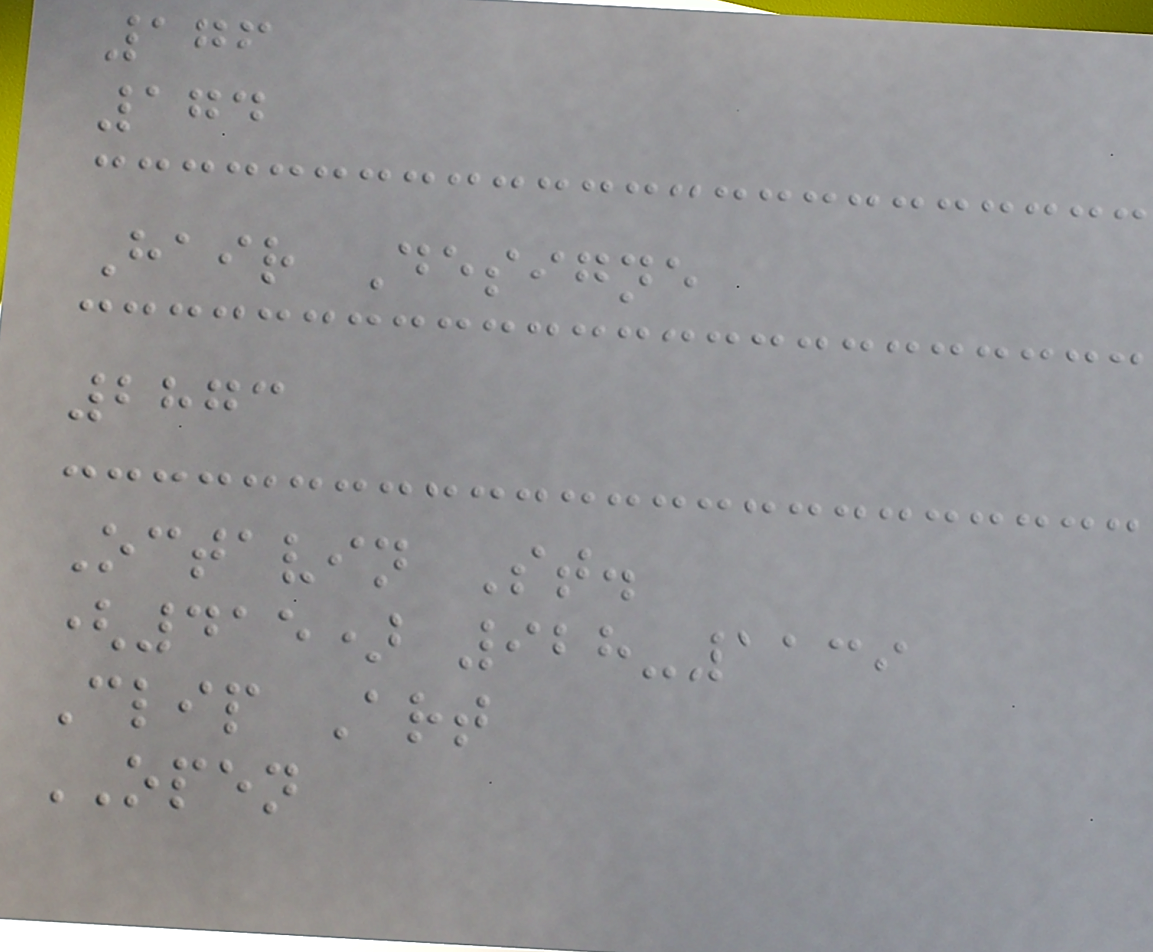176
174
Hair Designe
2873
Octavin St.
(415) 928-1139
Clip Art
OPEN
